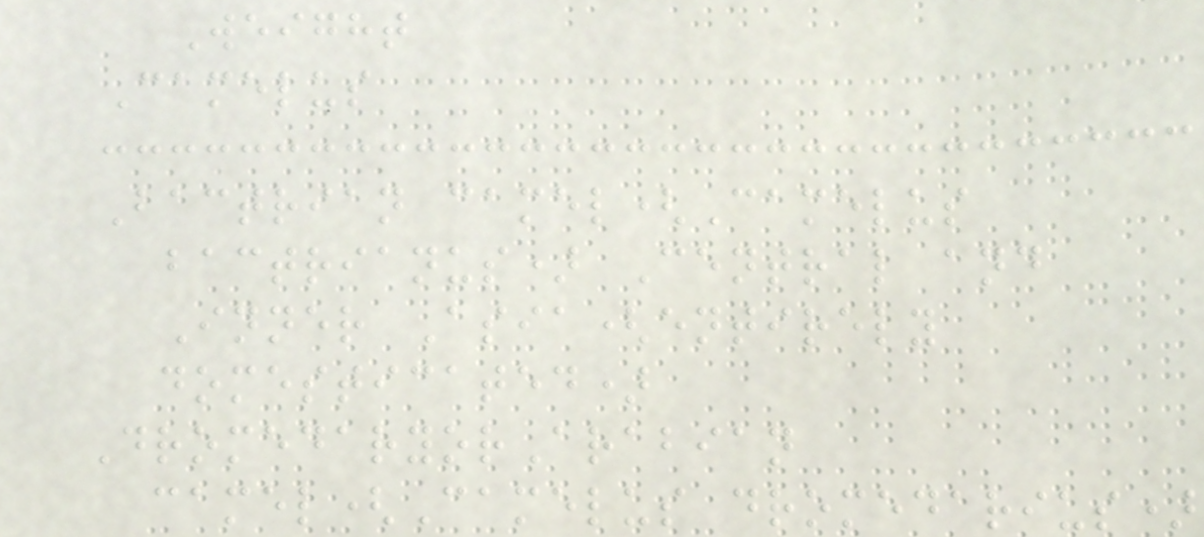Weight
Camelus
Bactrian camel(Camelus
bactrianus) Central and
Inner Asia(entirely
domesticated)
DromedaryorArabian
camel(Camelus dromedarius)
